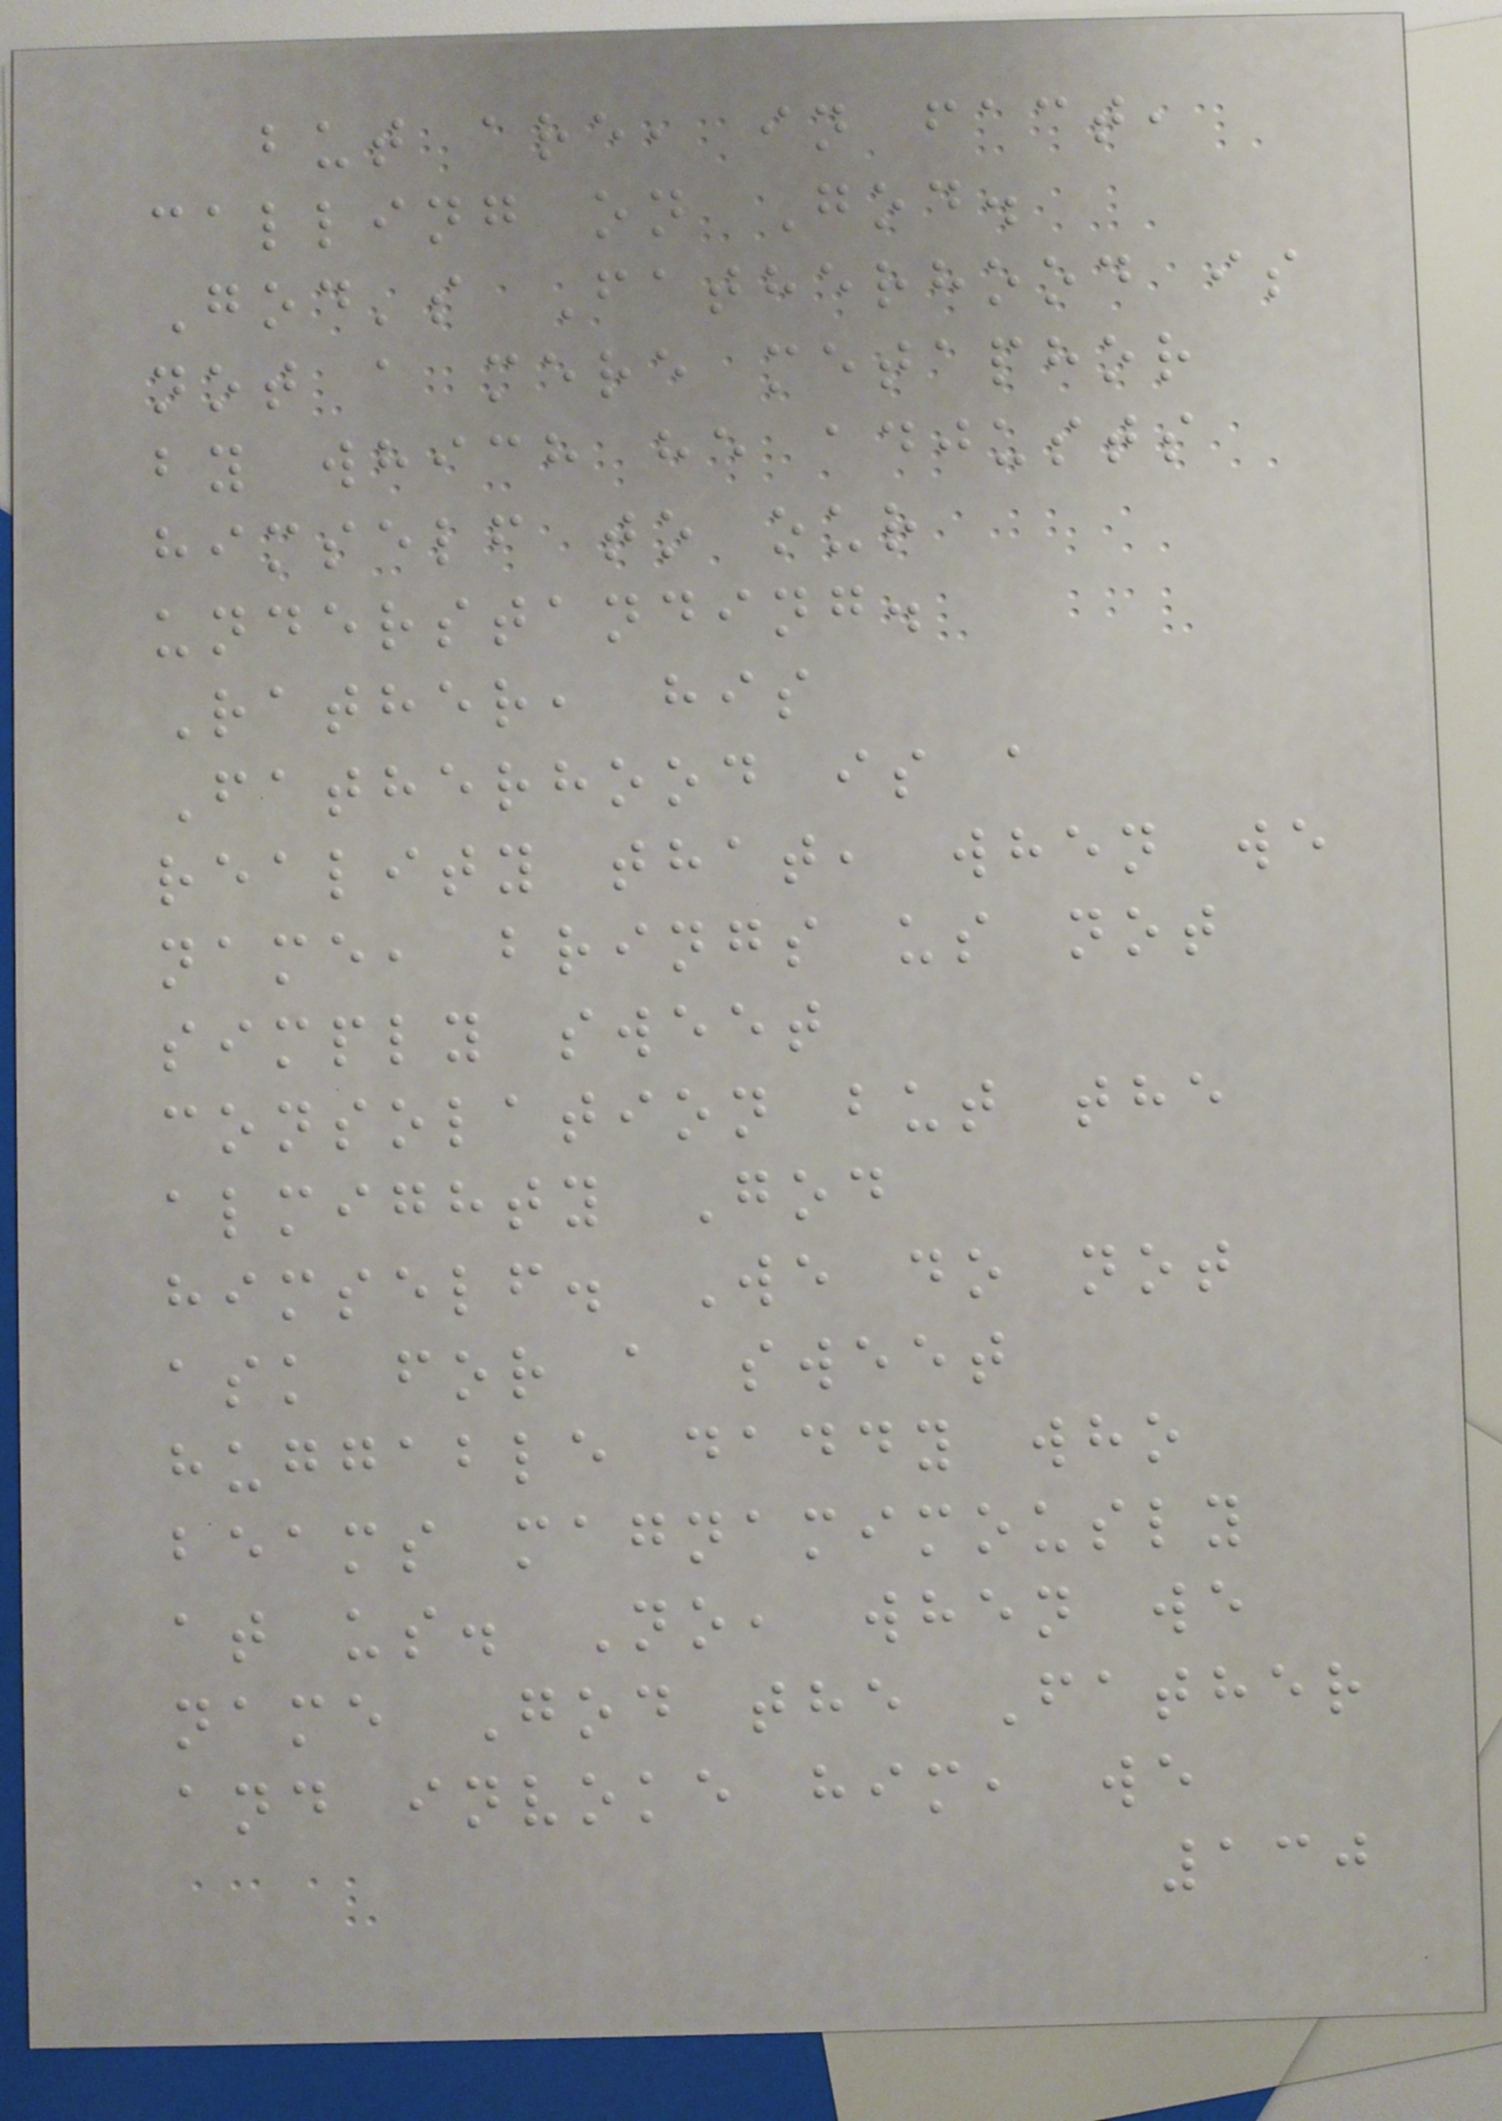but are, in fact,
calling on God.
God's Fatherhood is
not a mere metaphor
by which he adjusts
himself to our
understanding.
Rather, his
Fatherhood is a
reality that, when we
name, brings us not
simply sweet
consolation but the
almighty God
himself. We do not
ask for a sweet
huggable daddy who
beams magnamimously
at us. No, when we
name God the Father
and invoke him, we
130
